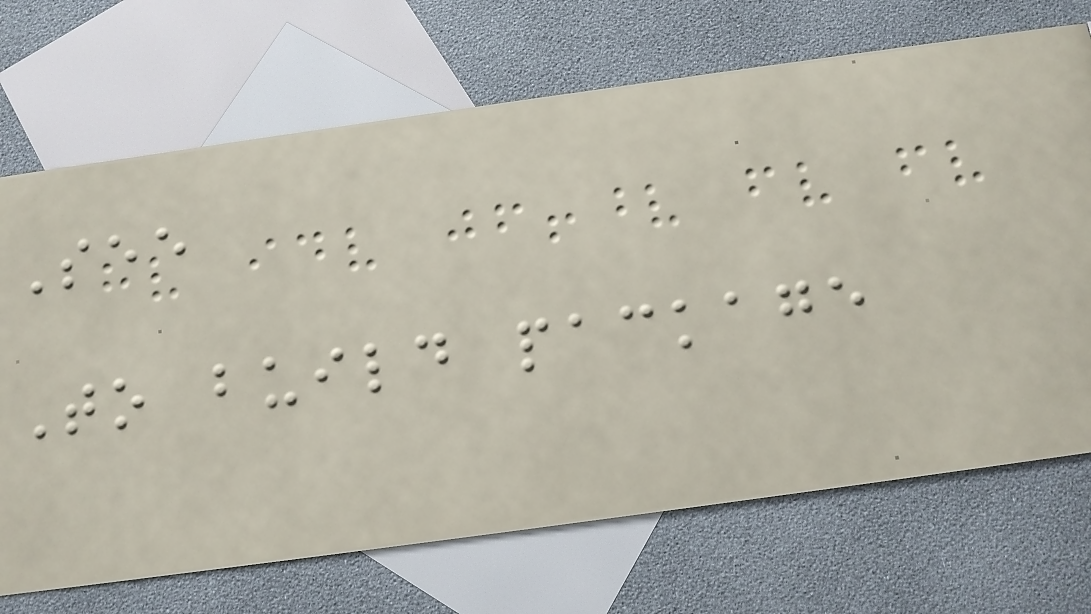See
To build package
